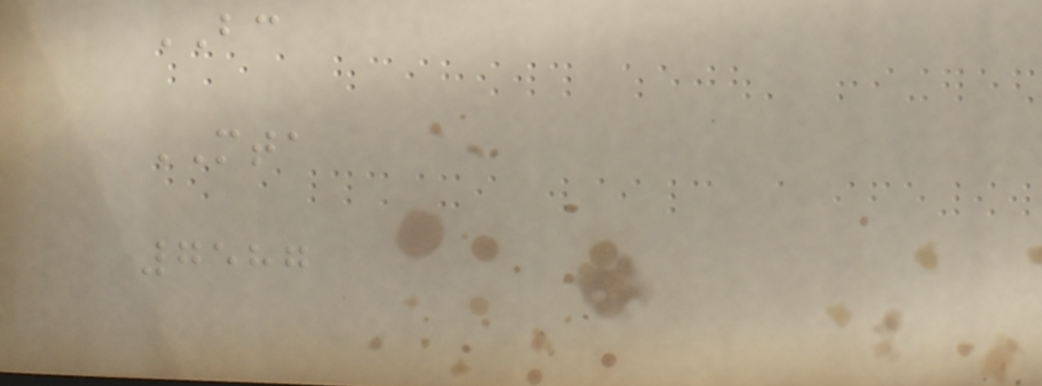BC
MTA
7587
